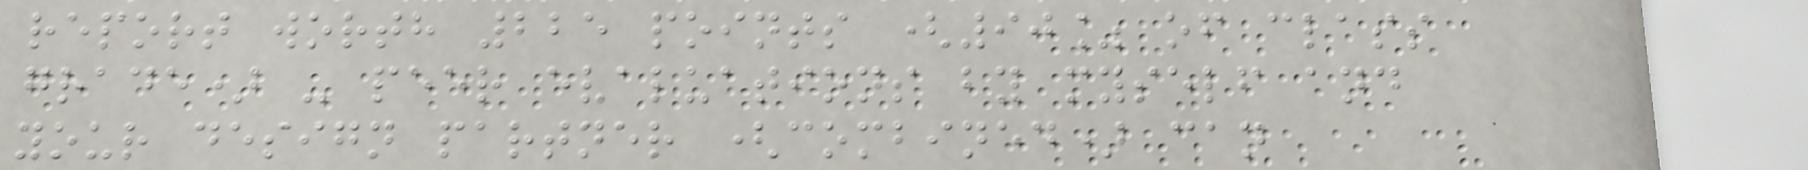report worth 225 points (90% of class
grade) - peer evaluations by myself and
your design partner (combined) can
